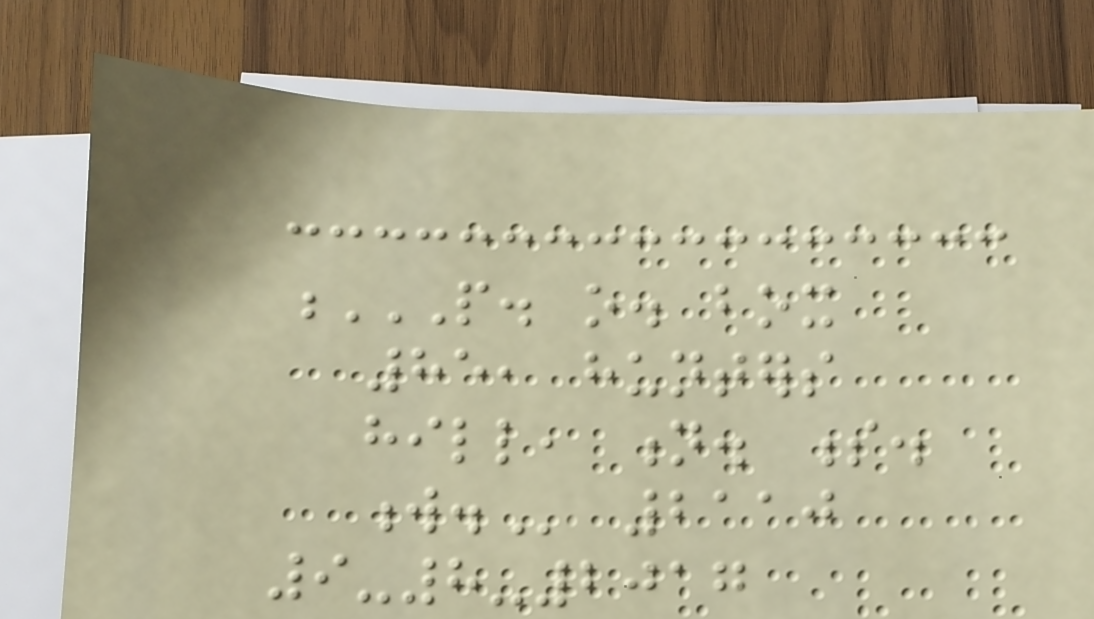P. O. BOX
85, HUNTERS
HILL, N. S.
W. 2110
9-8-2017
